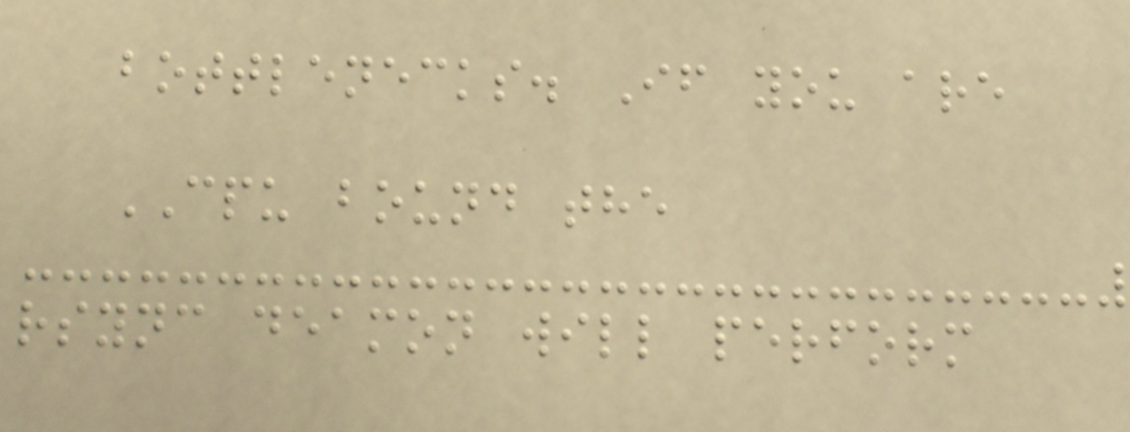bottlenecks. If you are
CPU bound the
rsync deamon will perform
